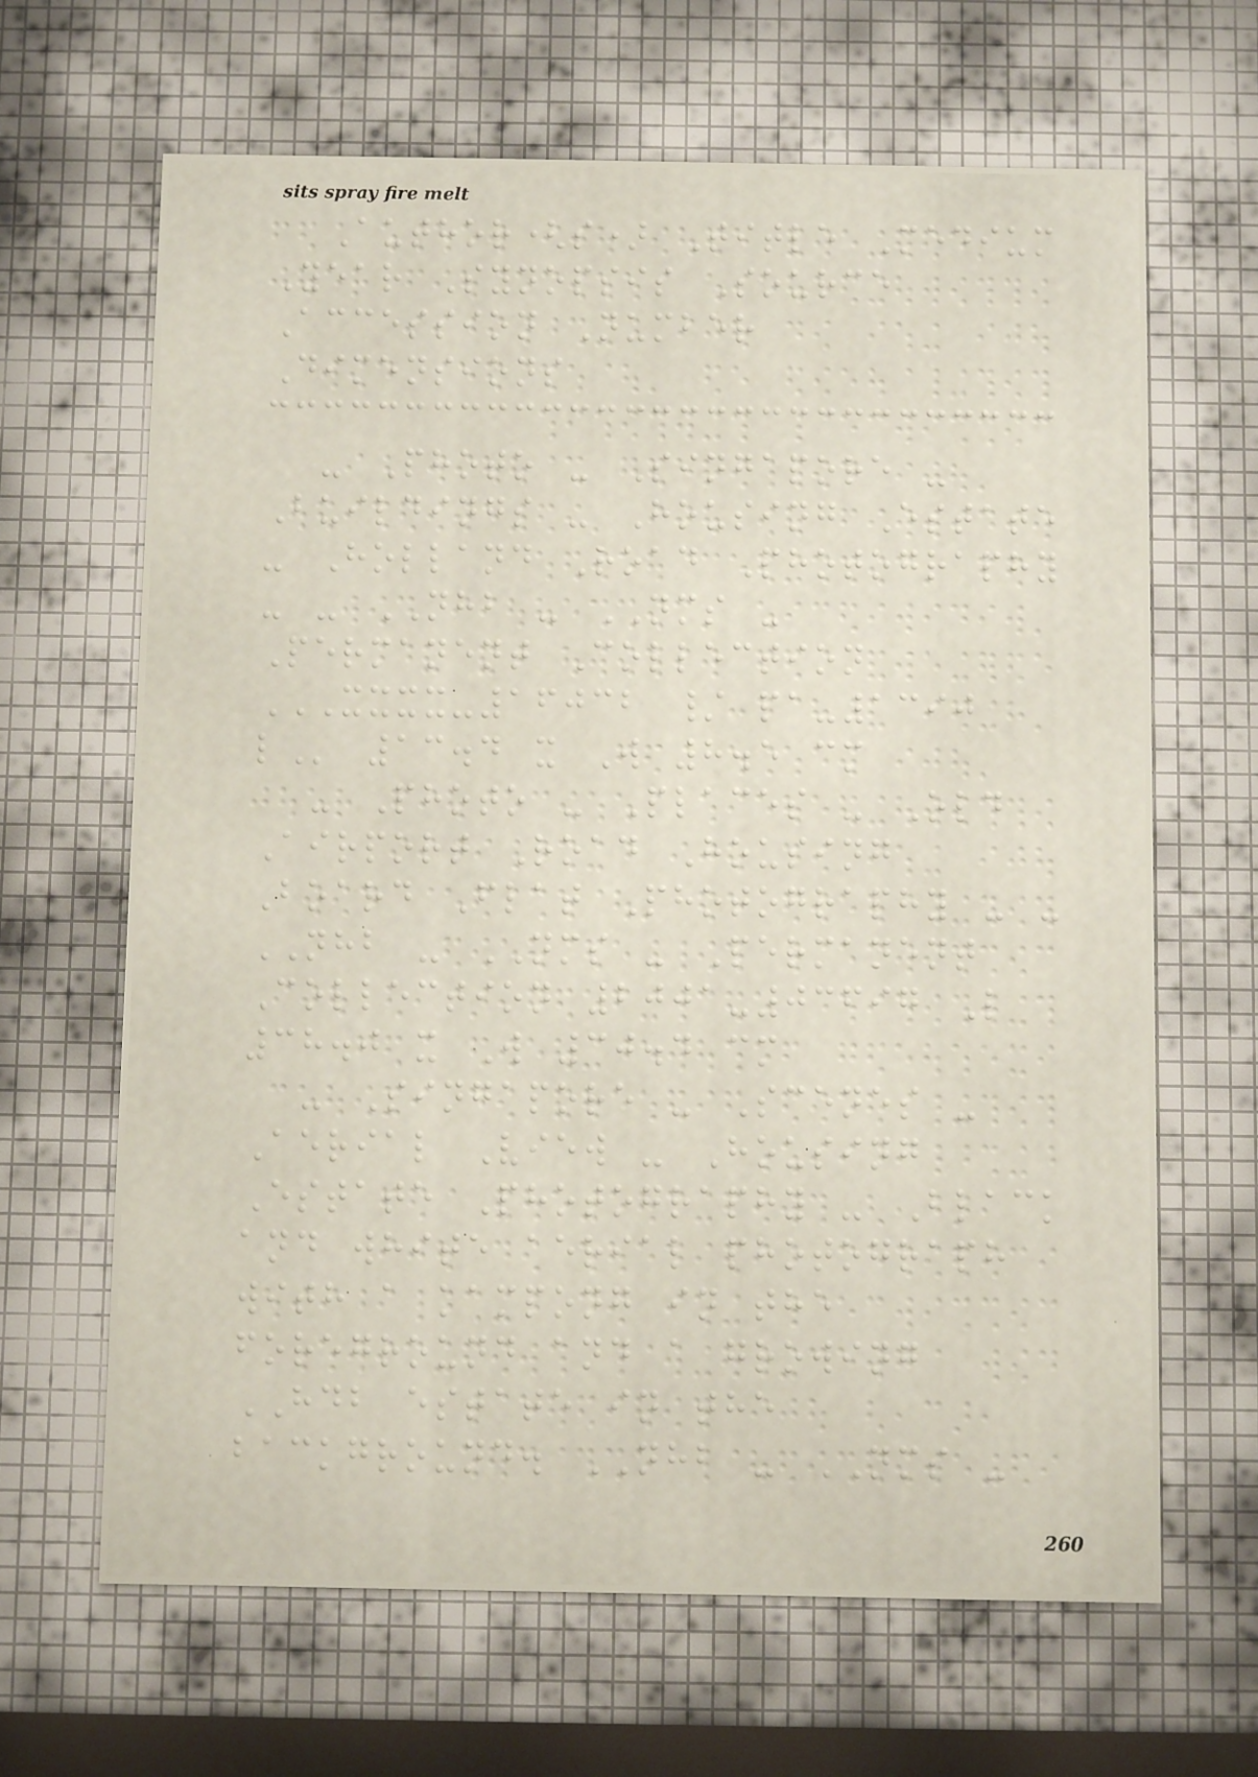Author(s) Title Medium
Year Synopsis Source
Accession Number
Dimensions
- Photo - Singapore -
Buildings - Housing Estate
- Holland Road Photography
- - NHB - NMS -
Permanent Collection
XXXX-16032 / PA-1390
L 13.4 x W 8.5 cm
- Photo - Places - Old
Airport Road Housing
Board Flat Photography - -
NHB - NMS - Permanent
Collection 2001-03697 L
38.0 x W 30.4 cm
- Singapore - Scenes -
Aerial View - Housing
Estate Photography - Black
and white aerial photograph
with a kampong in the
foreground and a growing
HDB estate in the
background. NHB - NMS -
